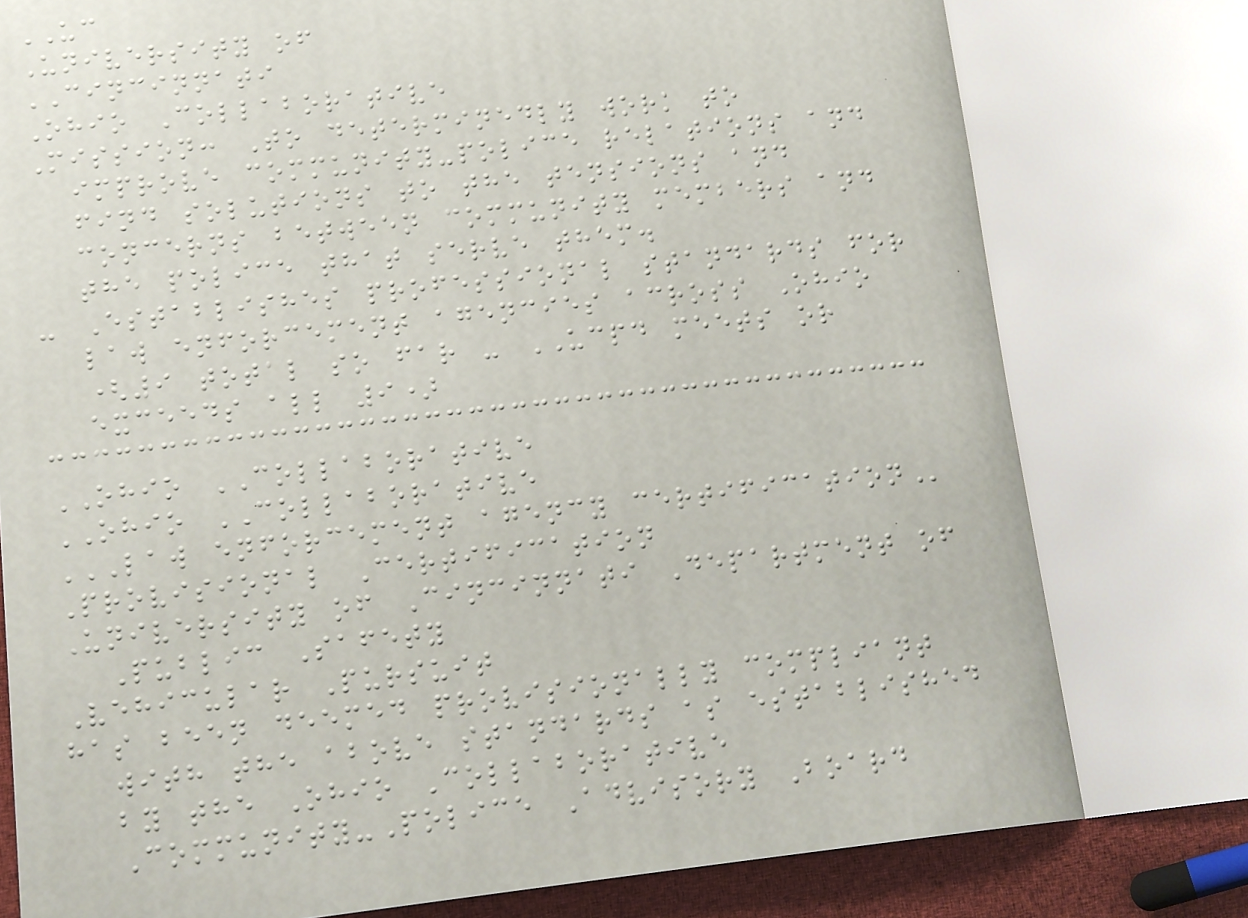UC
University of
CINCINNATI
Ohio Collaborative
Mission: To determinedly work to
improve community-police relations and
find solutions to the tensions and
concerns between community members and
the police that serve them.
- Establishes professional standards for
law enforcement agencies across Ohio
(9 total so far - UCPD meets or
exceeds all 9)
OHIO COLLABORATIVE
OHIO COLLABORATIVE
LAW ENFORCEMENT AGENCY CERTIFICATION
Provisional Certification
University of Cincinnati Department of
Public Safety
Vehicular Pursuit
has been deemed provisionally compliant
with the above standards as established
by the Ohio Collaborative
Community-Police Advisory Board
